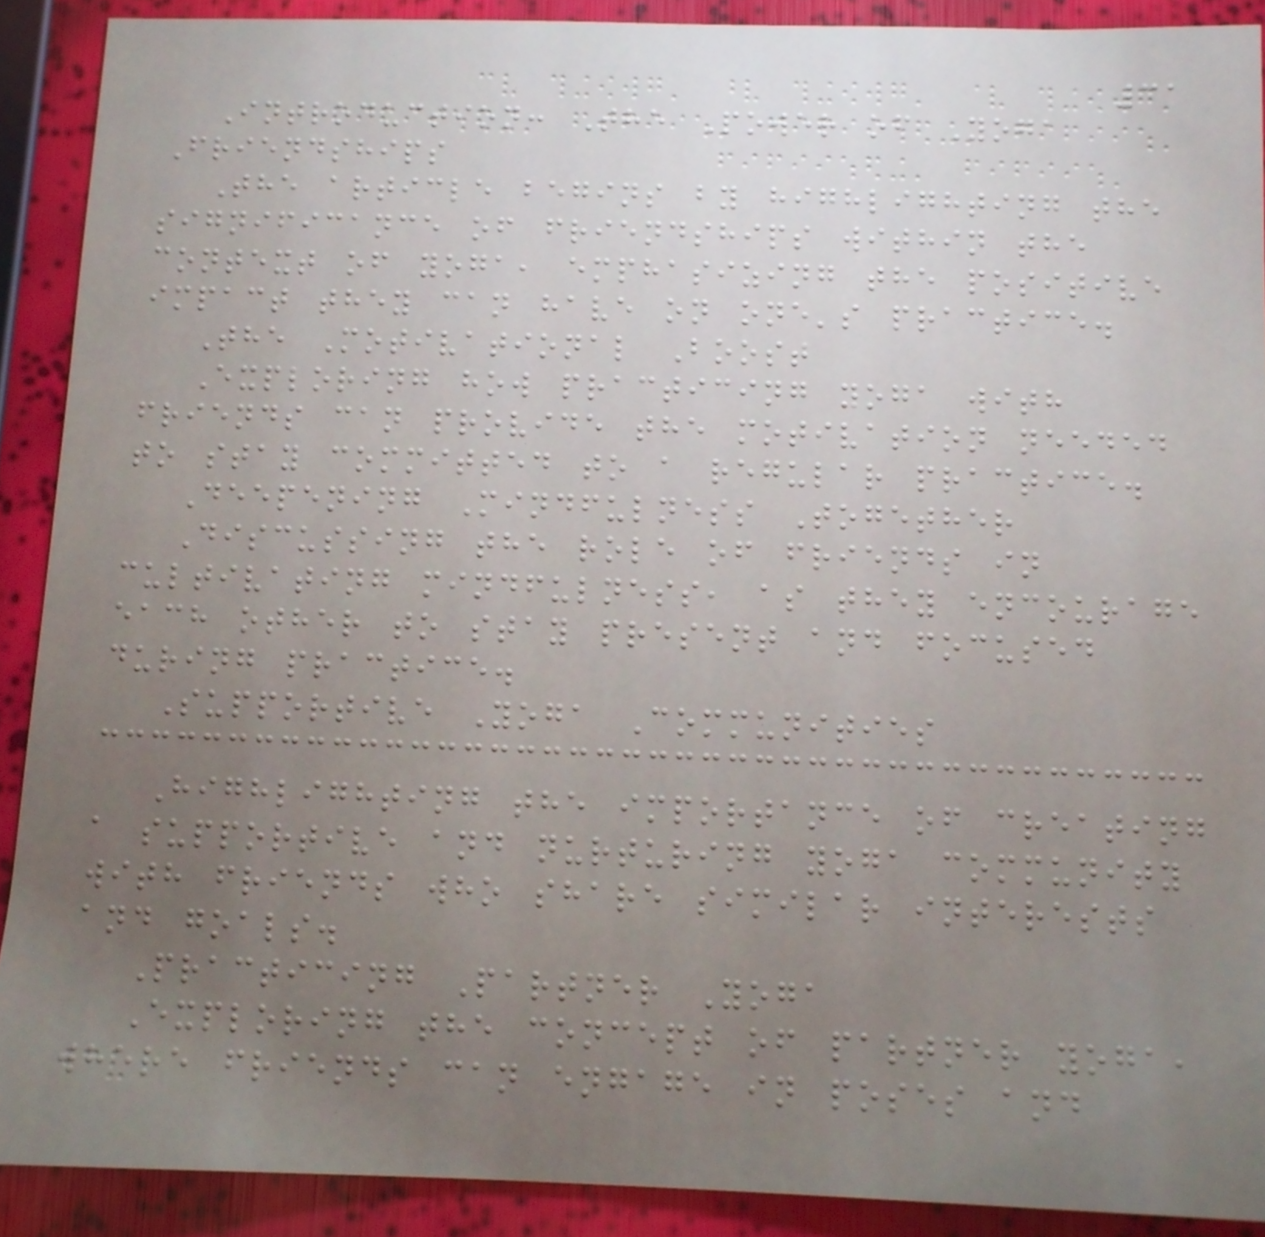31
Introduction: The Power of Yoga
Friendships
The article begins by highlighting the
significance of friendships within the
context of yoga, emphasizing the positive
impact they can have on one's practice.
The Motivational Boost
Exploring how practicing yoga with
friends can provide the motivation needed
to stay committed to a regular practice.
Deepening Mindfulness Together
Discussing the role of friends in
cultivating mindfulness, as they encourage
each other to stay present and focused
during practice.
Supportive Yoga Communities
Highlighting the importance of creating
a supportive and nurturing yoga community
with friends who share similar interests
and goals.
Practicing Partner Yoga
Exploring the concept of partner yoga,
where friends can engage in poses and
